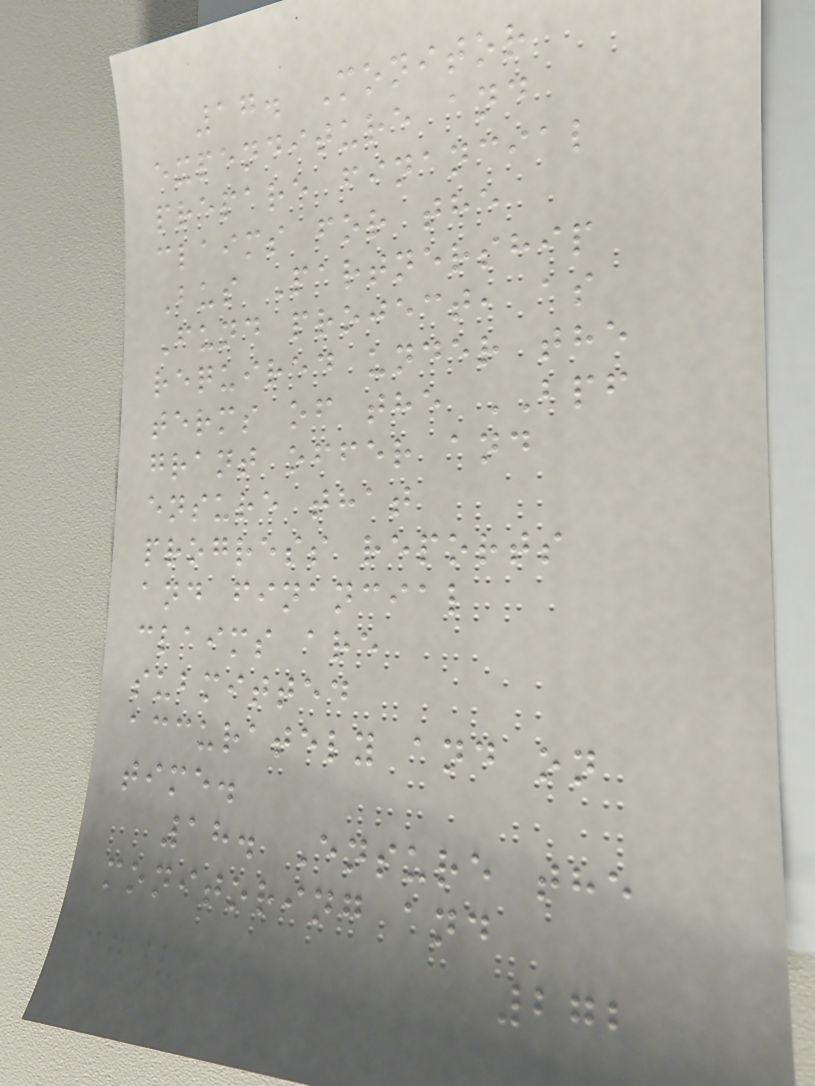17. Monitor
expenditure and
prepare financial
claims for the
Bus Partnership
Fund project, as
required under the
terms of the BPF
grant offer and
ensure that
progress reports
and financial
claims are
submitted
accurately and on
time.
18. Ensure the
monitoring and
272
